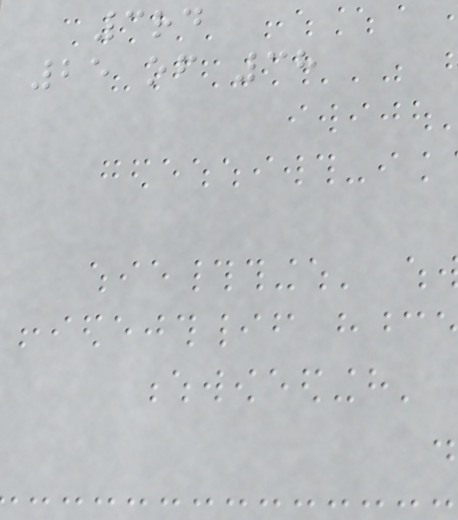3rd
25 of 38
